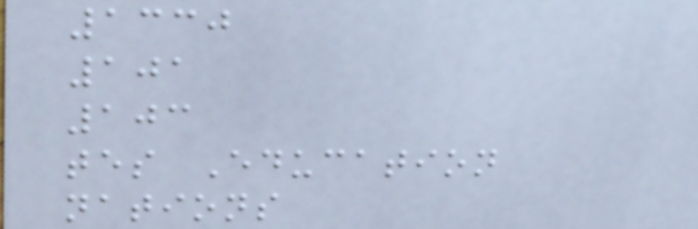1330
101
103
tes Education
nations
